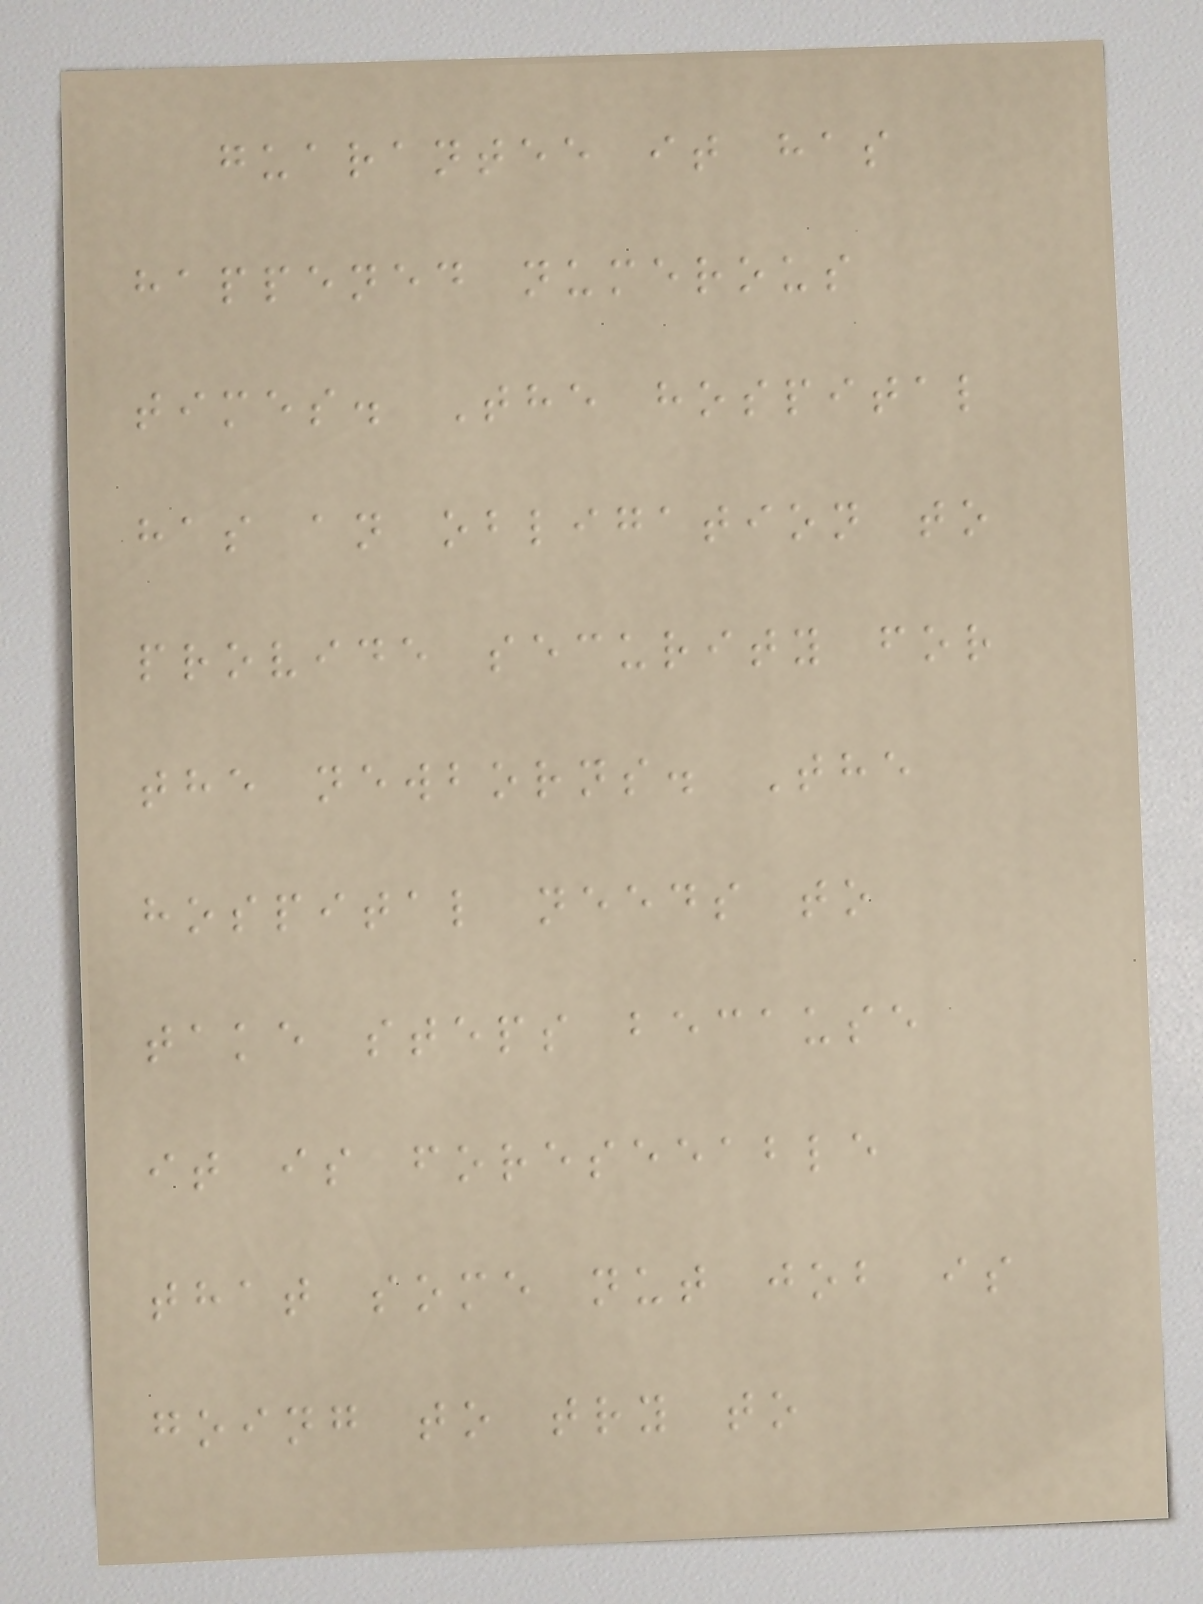guarantee it has
happened numerous
times. The hospital
has an obligation to
provide security for
the newborns. The
hospital needs to
take steps because
it is foreseeable
that some nut job is
going to try to
